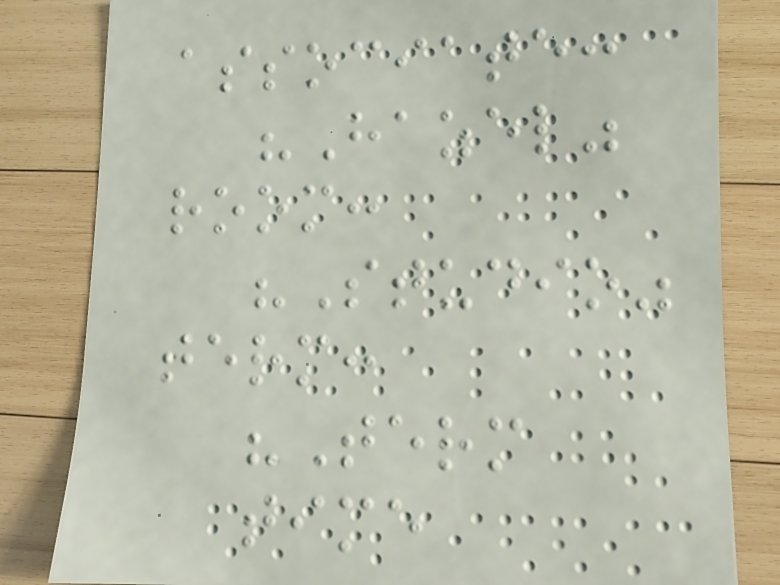associate:
"Hazel"
room:
"Studio"
term:
"Term
time
